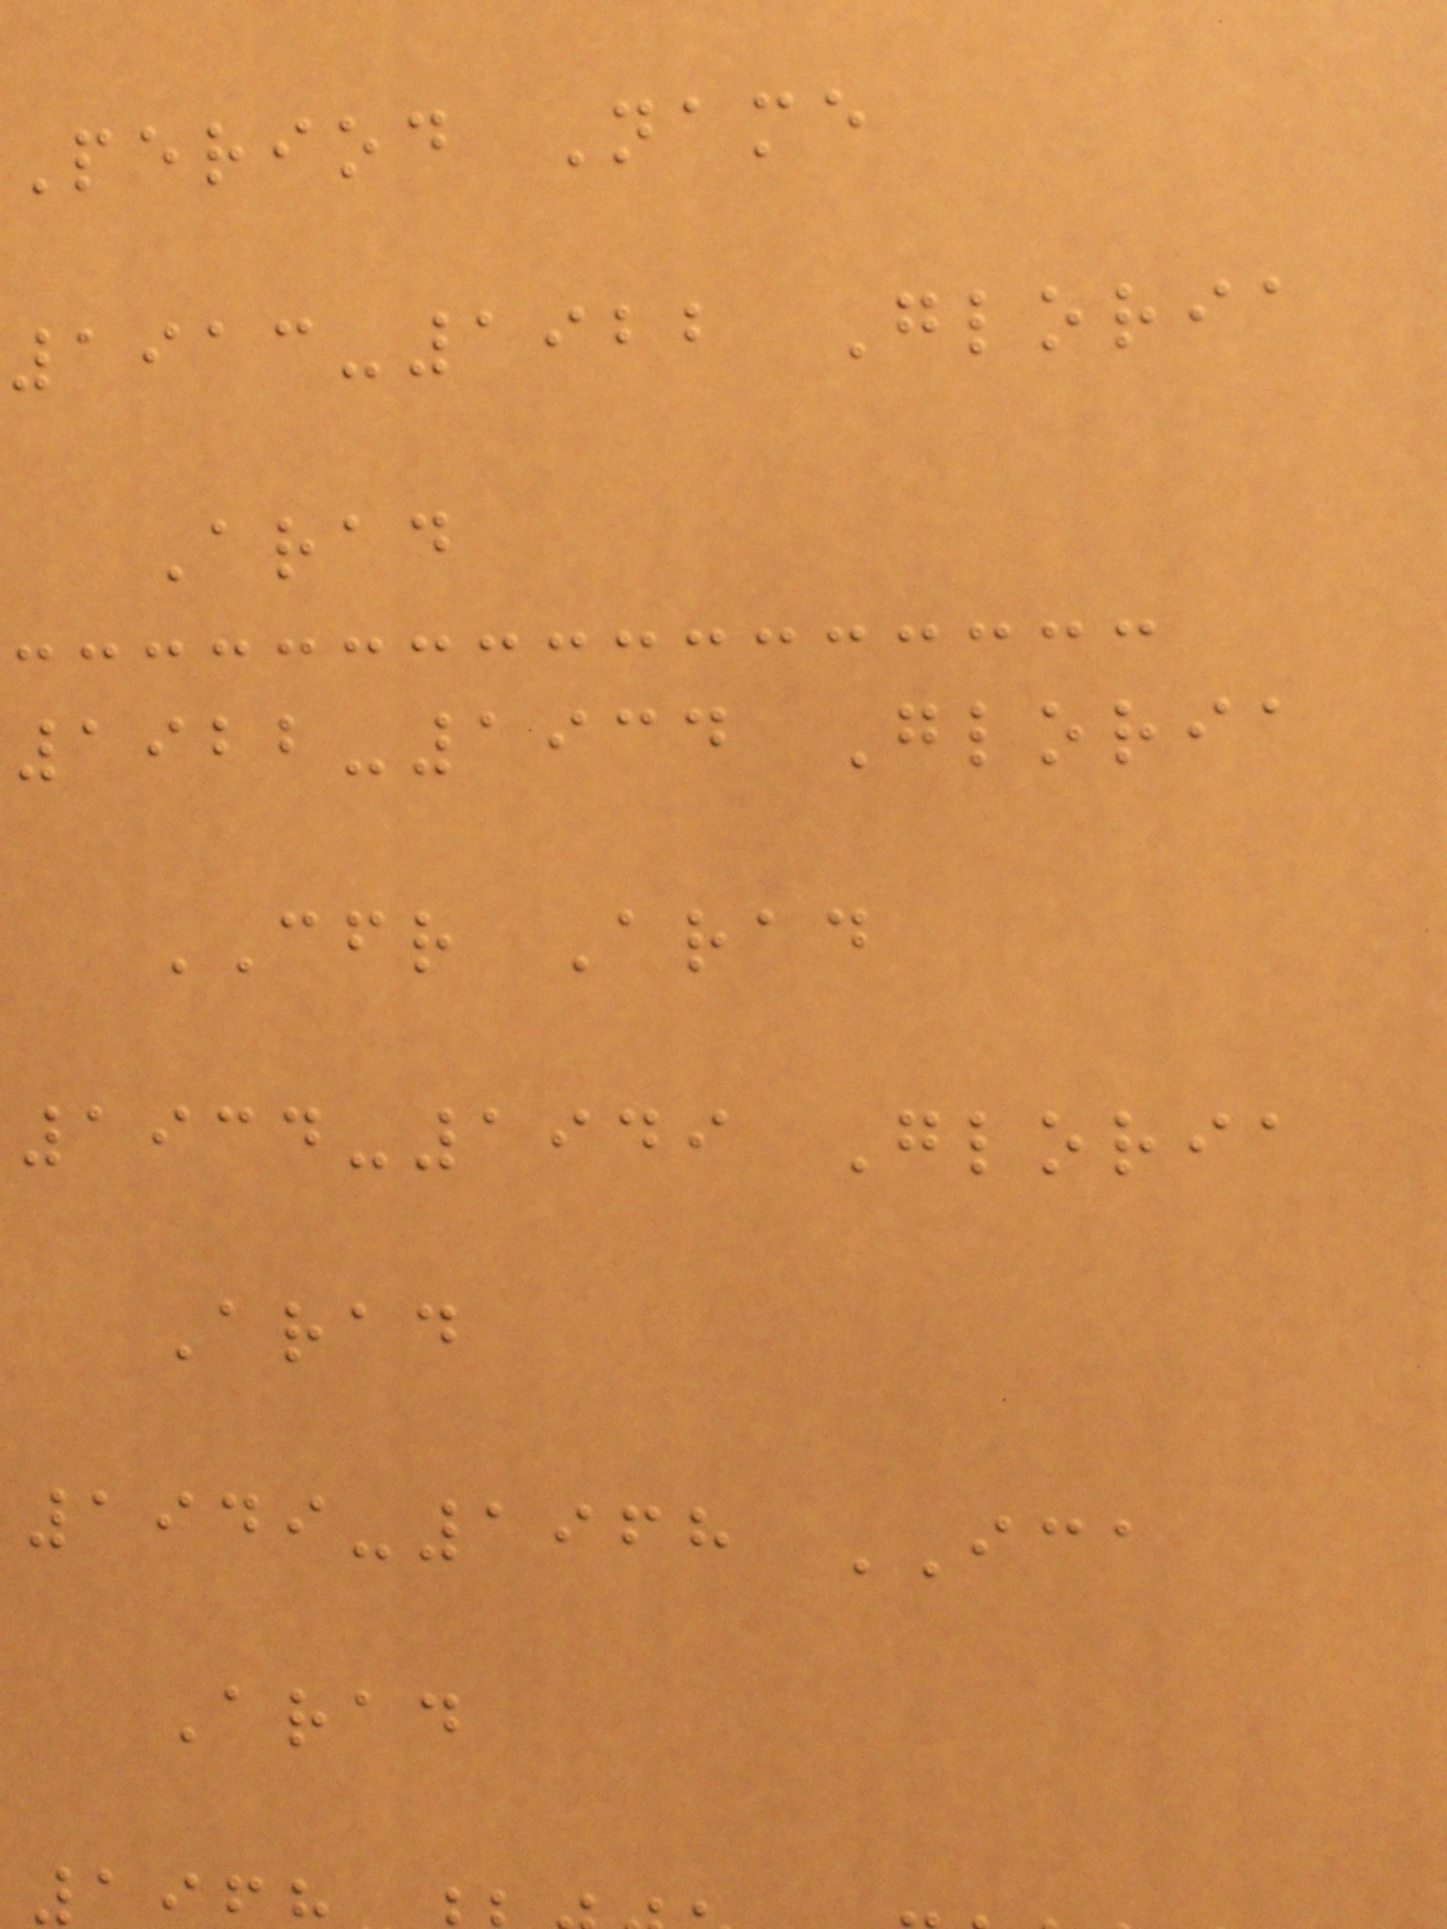Period Name
1913-1922 Gloria
Arad
1922-1934 Gloria
CFR Arad
1934-1949 Gloria
Arad
1949-1968 ICA
Arad
